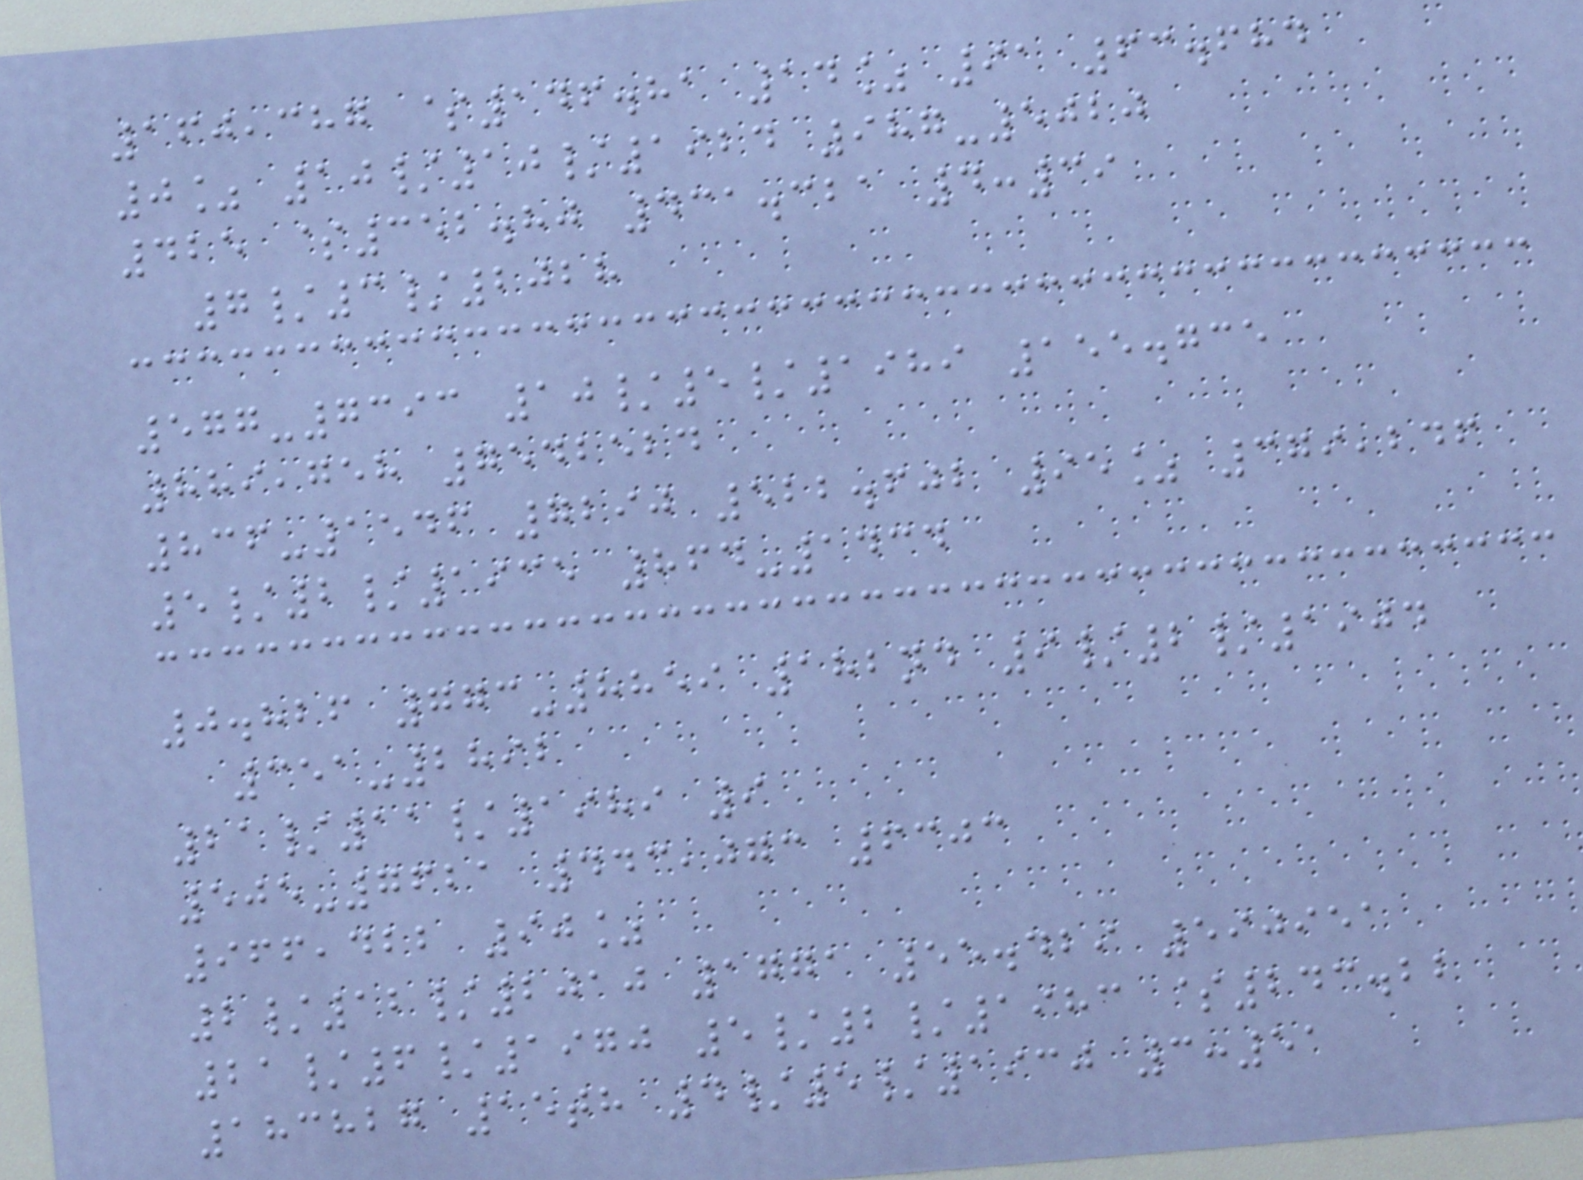160,387 $146.81 14% 91 63.684
0% 10/10/1924 987-5020
425 $352.80 431.321 4:39
7/3/2028
577-7393 10/5/1989 155.735
889,758 7542524
836-1546 7290 522.602 95% 379,246
5/2/1935 864-1434
0.826 773-8859 182nd 9/2/1904
351-2892
21/11/1989 9
505-7621 443,073 6303
966,422 90%
2/12/2010 1771 55.429 590951
21/6/1970 5/2/1983 $243.22
183827 15th 4/5/1930 3:51
